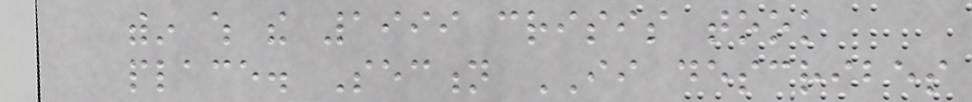within which the 1999 crisis took
place. Section II describes
